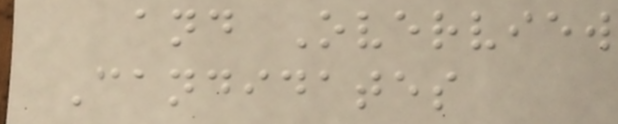and Overview
Candidates
